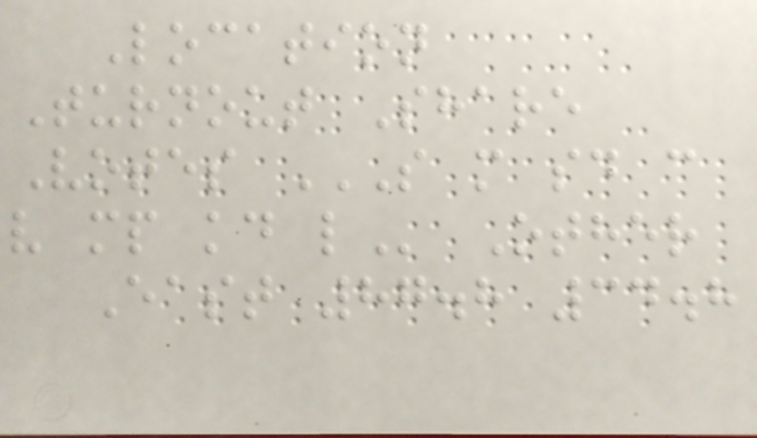Location
Turnout Share
Votes S M SD C
V MP KD L Other
East 87.8 34.8
